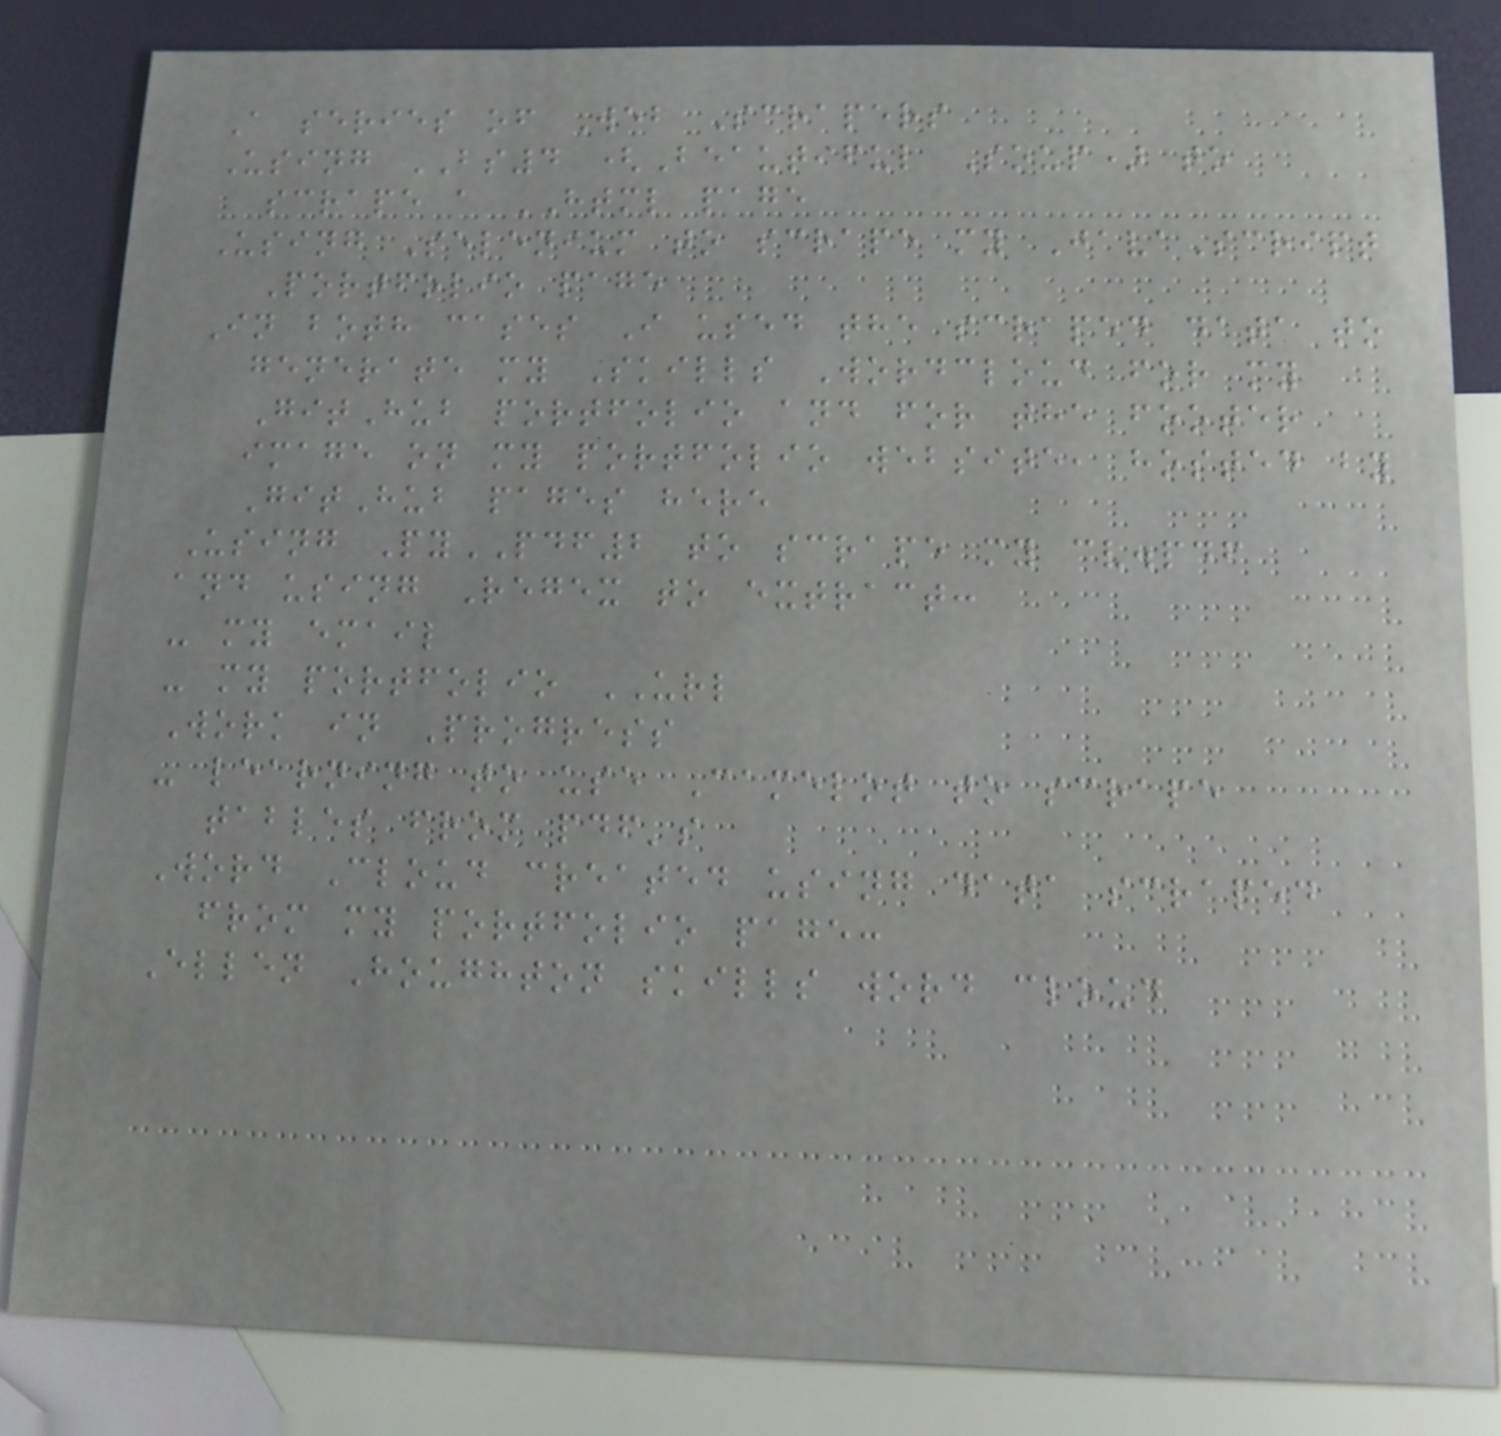A series of Web Scrapers
Using BS4 (Beautiful Soup) to
scrape a HTML page
Using Selenium to scrape my JavaScript
Portfolio page
In both cases I used the scraped data to
generate my Skills Wordcloud for my
GitHub portfolio and for the footer
image on my portfolio website, hosted by
GitHub pages here
Using PyPDF2 to scrape my cv.pdf
and using Regex to extract:
- my email
- my portfolio URL
Work in Progress
- learning to use Camelot to scrape
tables from pdf's
Word Cloud created using data scraped
from my portfolio page:
Ellen Houghton skills word cloud
